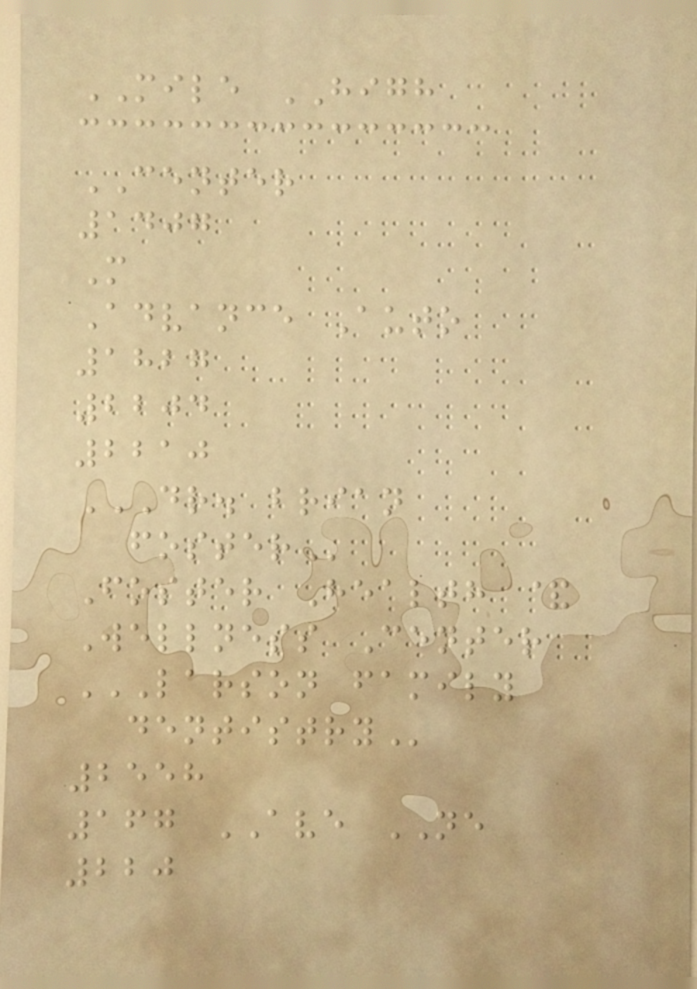MILE HIGH
CENTER
1407
M
Advance Auto
1827
2204
2210
DR. BRIAN
FOSTER
Foster Health &
Wellness Center
LARSON FAMILY
DENTISTRY
2558
167 AVE NE
220
